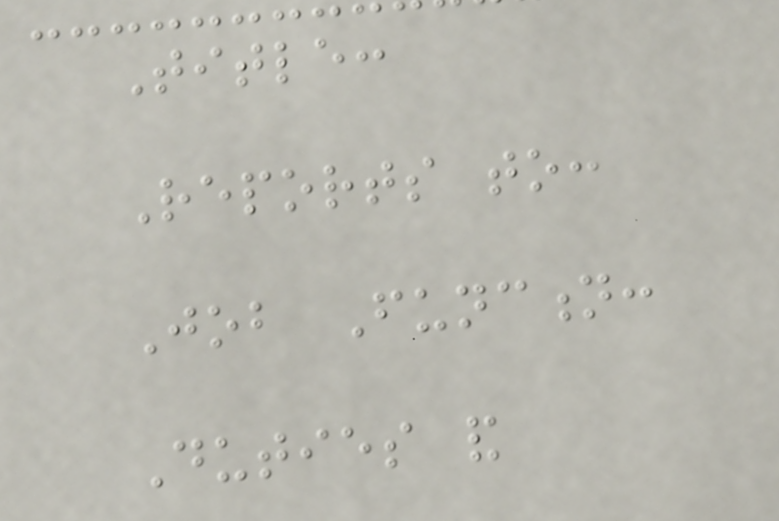Title:
Reports to:
Job Function:
Duties and
